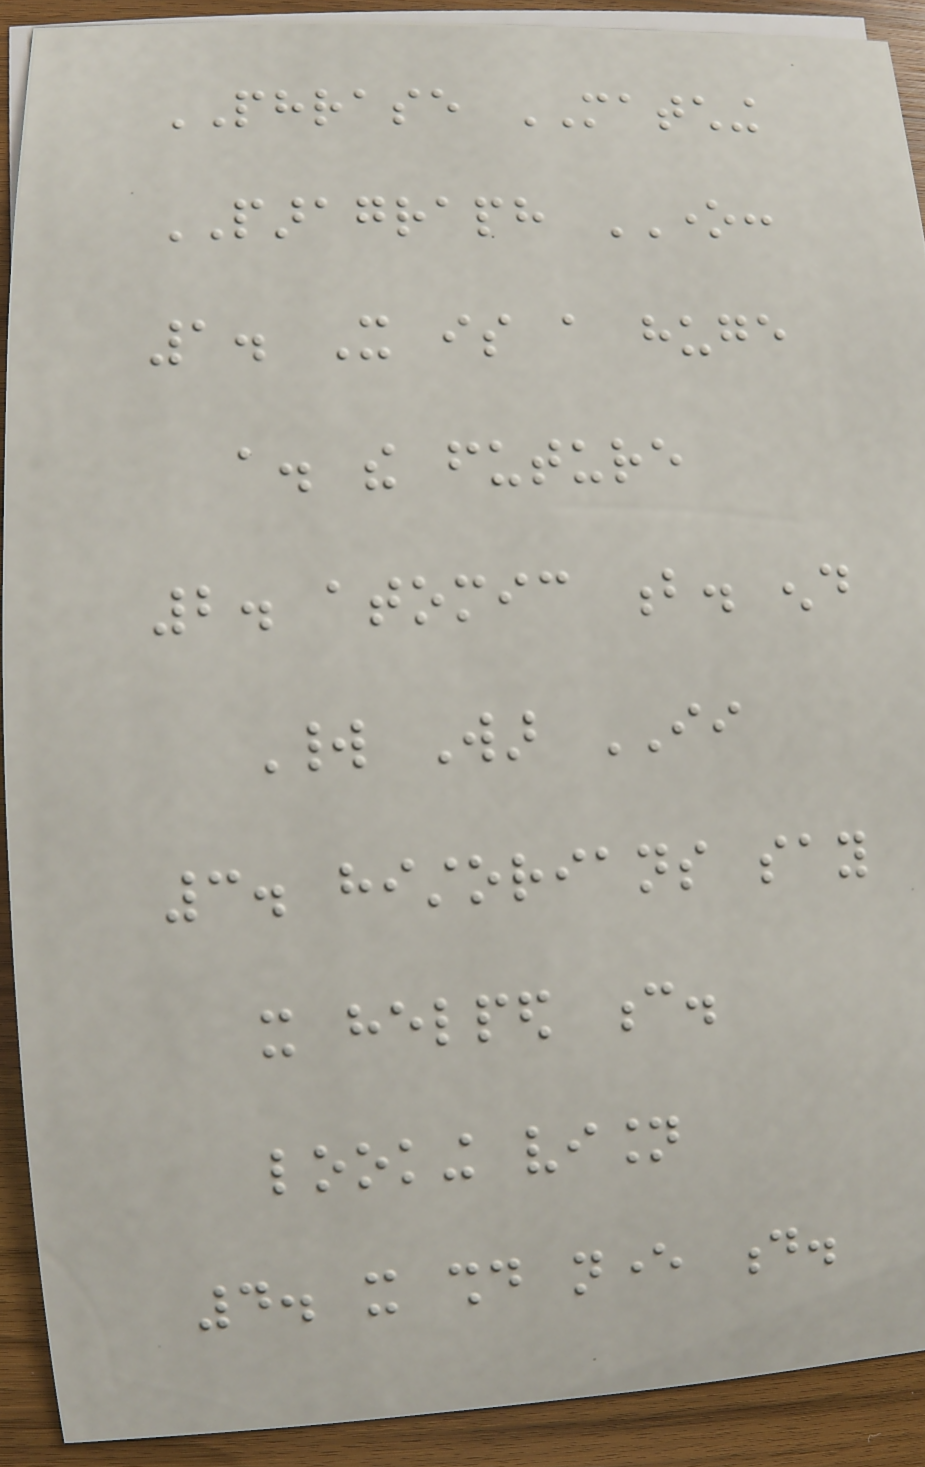PHRASE MATCHING
PARAGRAPH ONE:
1. It is a huge
a. the future
2. atomic b. end
World War II
3. historians say
it helped c.
looking vision
4. it should never d.
